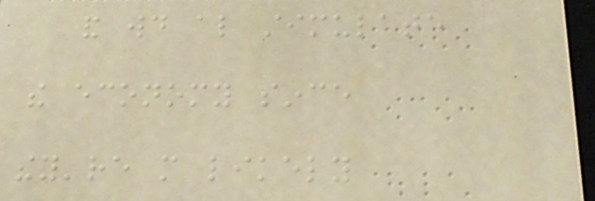and would also stimulate
the economy since
they're more likely
